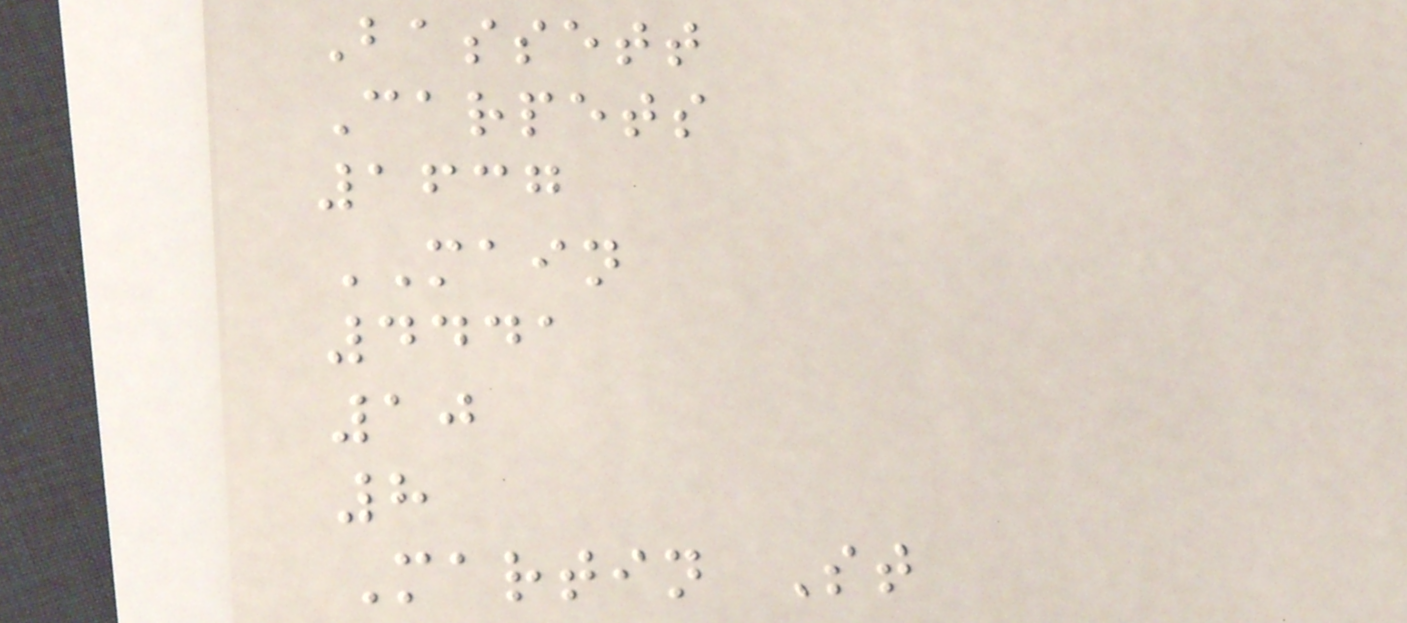Bassett
Carpets
1637
MAIN
4441
10
8
Martin St
